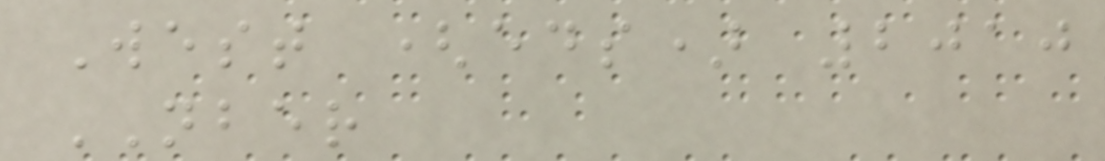West (eds) 2010
NBER
